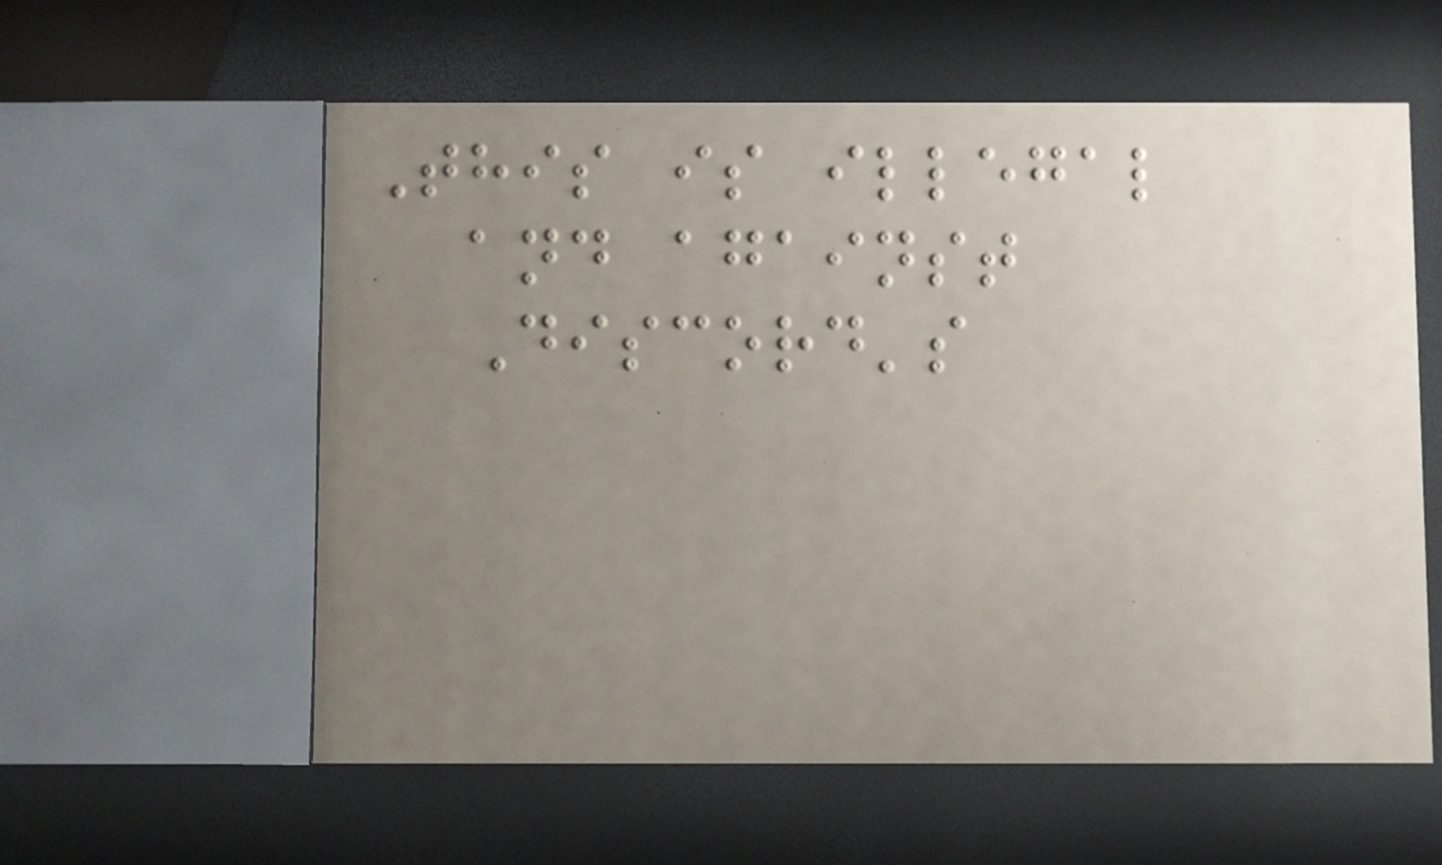This is illegal
and against
Discord's
